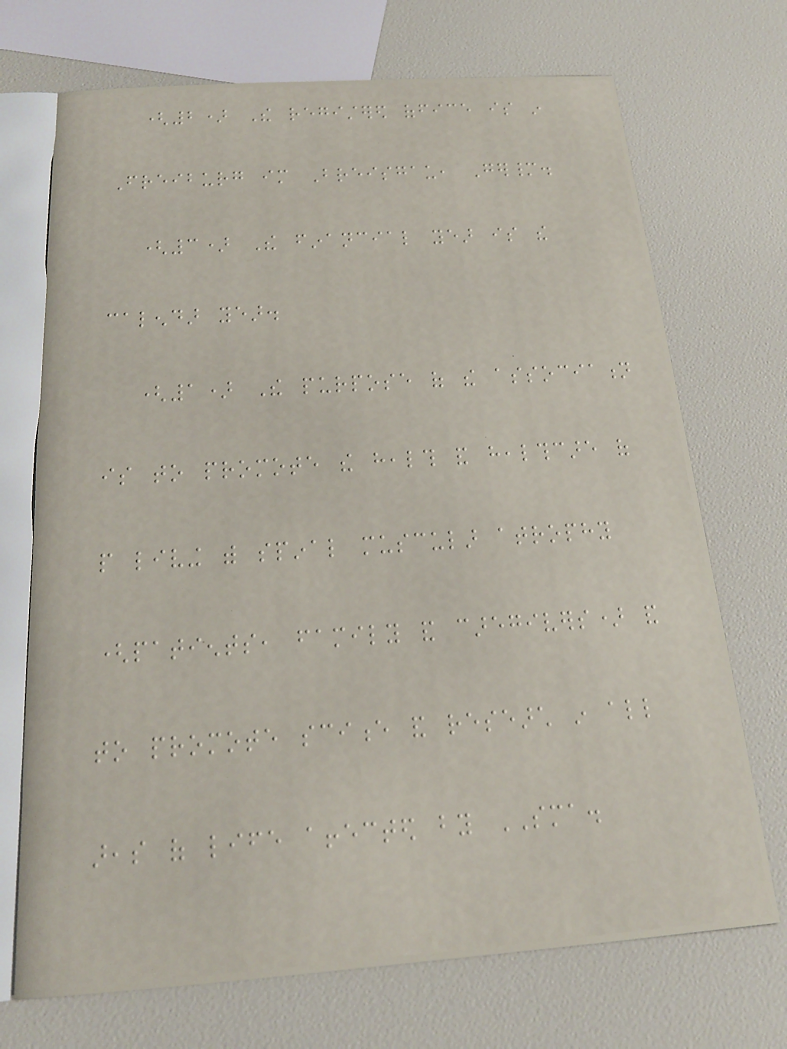(2) The registered office is in
Freiburg im Breisgau, Germany.
(3) The financial year is the
calendar year.
(1) The purpose of the association
is to promote the health and healthcare of
people living with spinal muscular atrophy
(patients, family and caregivers) and
to promote science and research in all
areas of life affected by SMA.
